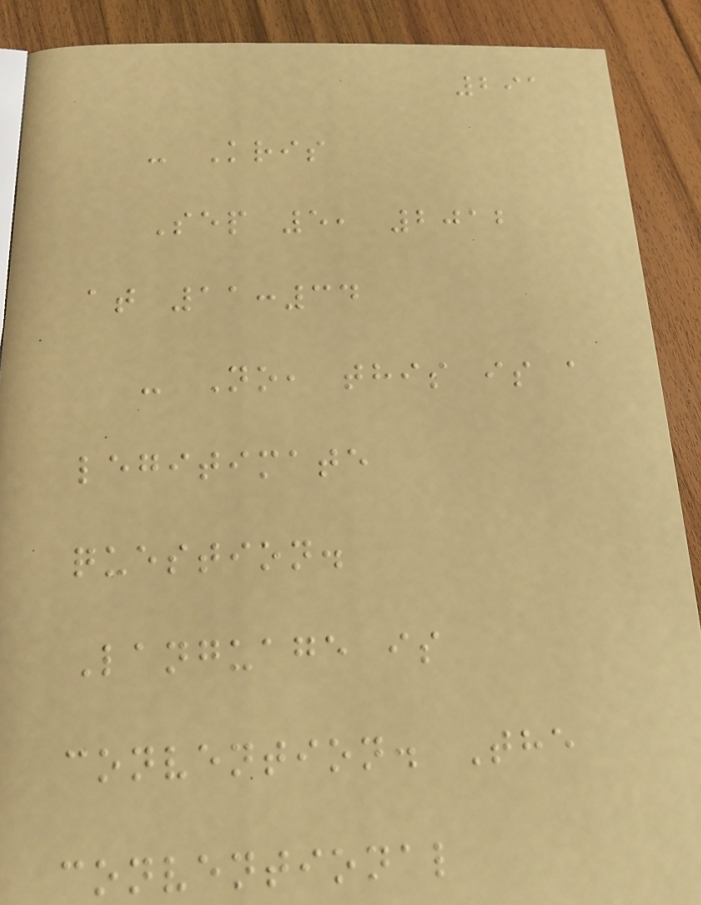291
- Kris
Sep 5, 2012
at 11:34
- No, this is a
legitimate
question.
Language is
convention. The
conventional
